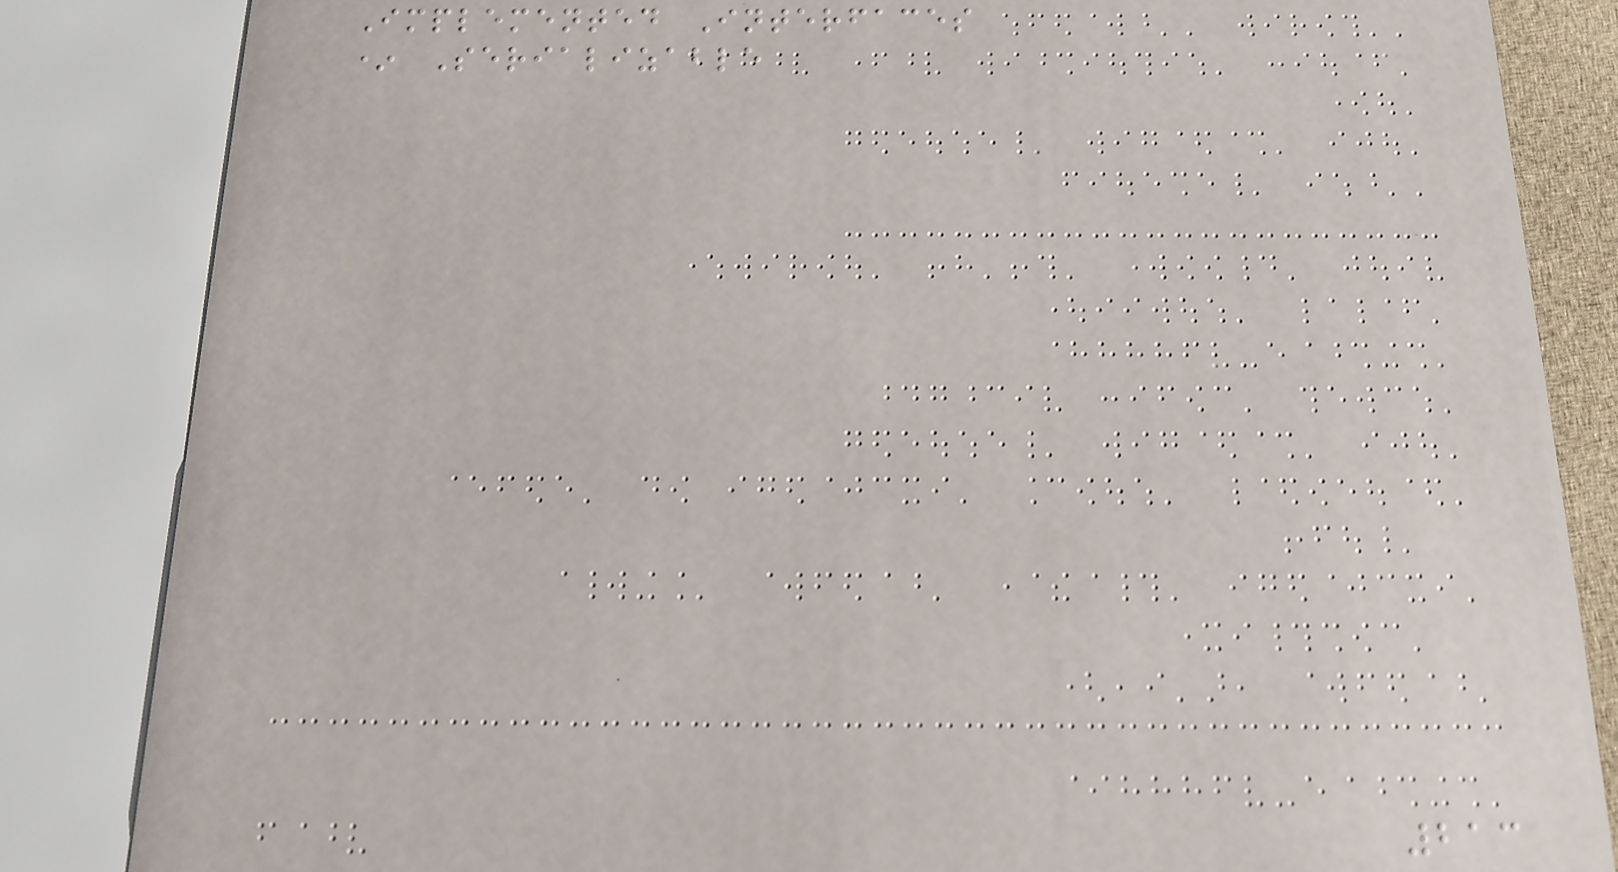Implemented Interfaces
* Serializable
213
